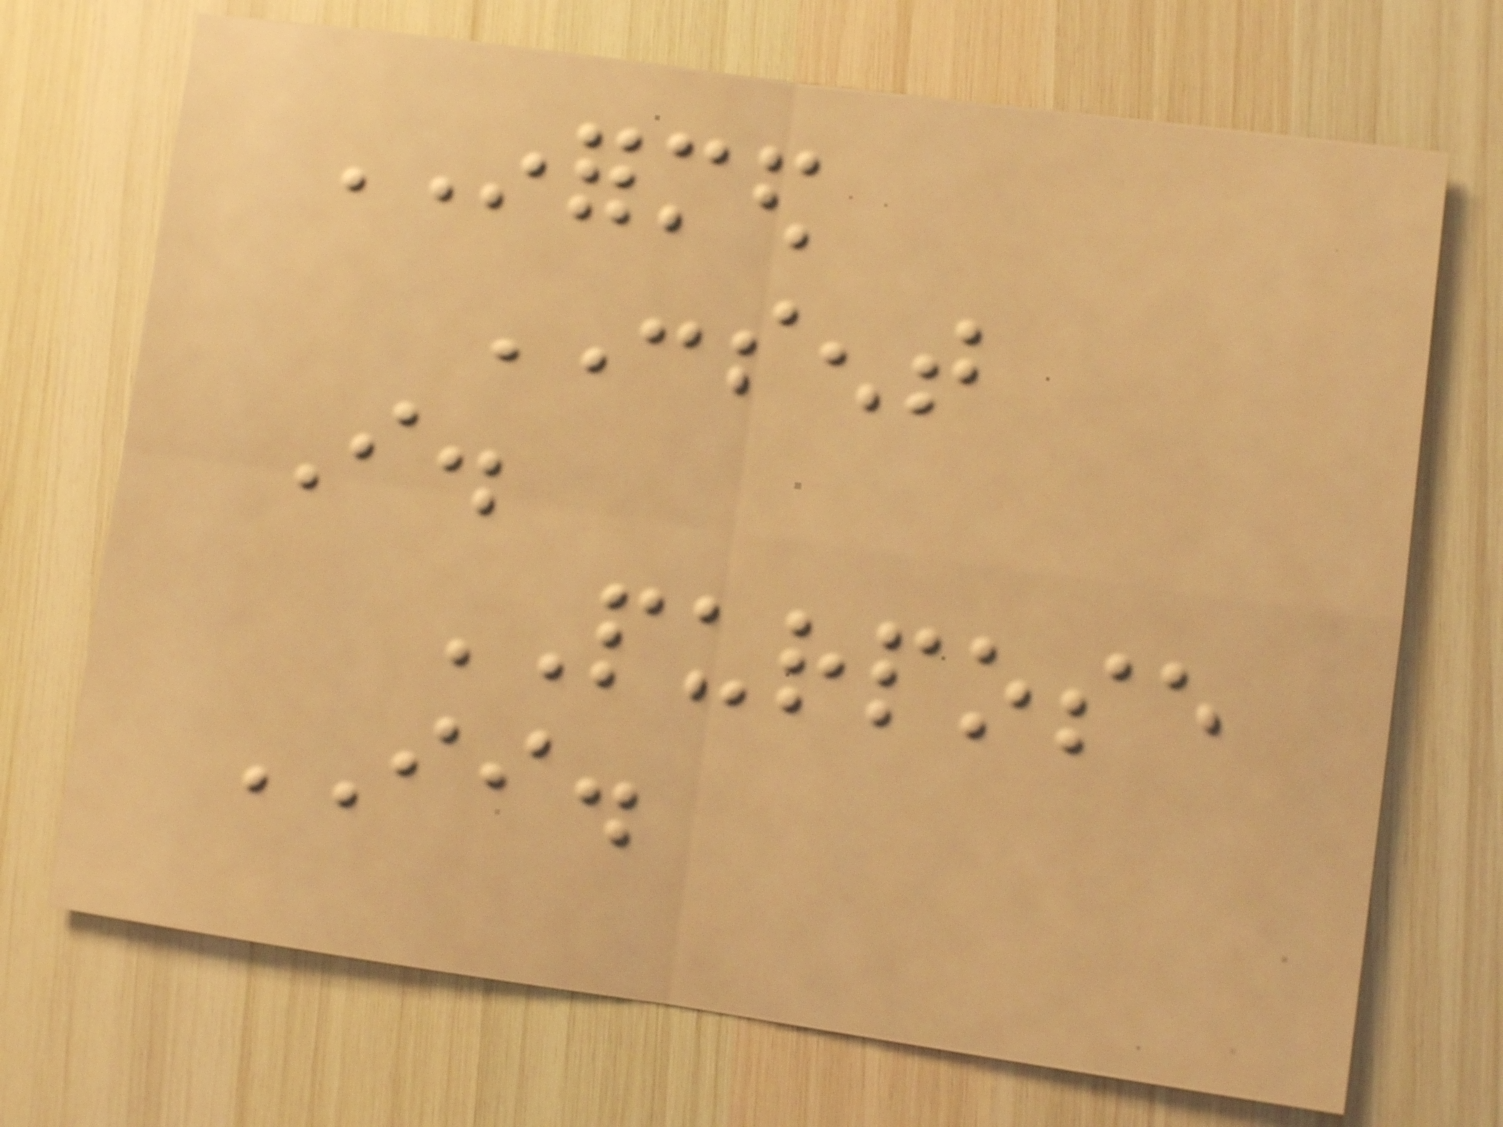INFORMED
CONSENT
I.
PURPOSE
II.
